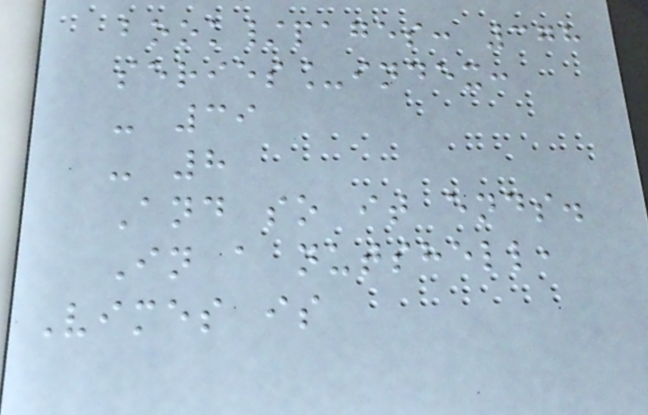book/pages: 378
series_index:
- 39
- 8
And so it ends.
In a nutshell,
Vimes is
